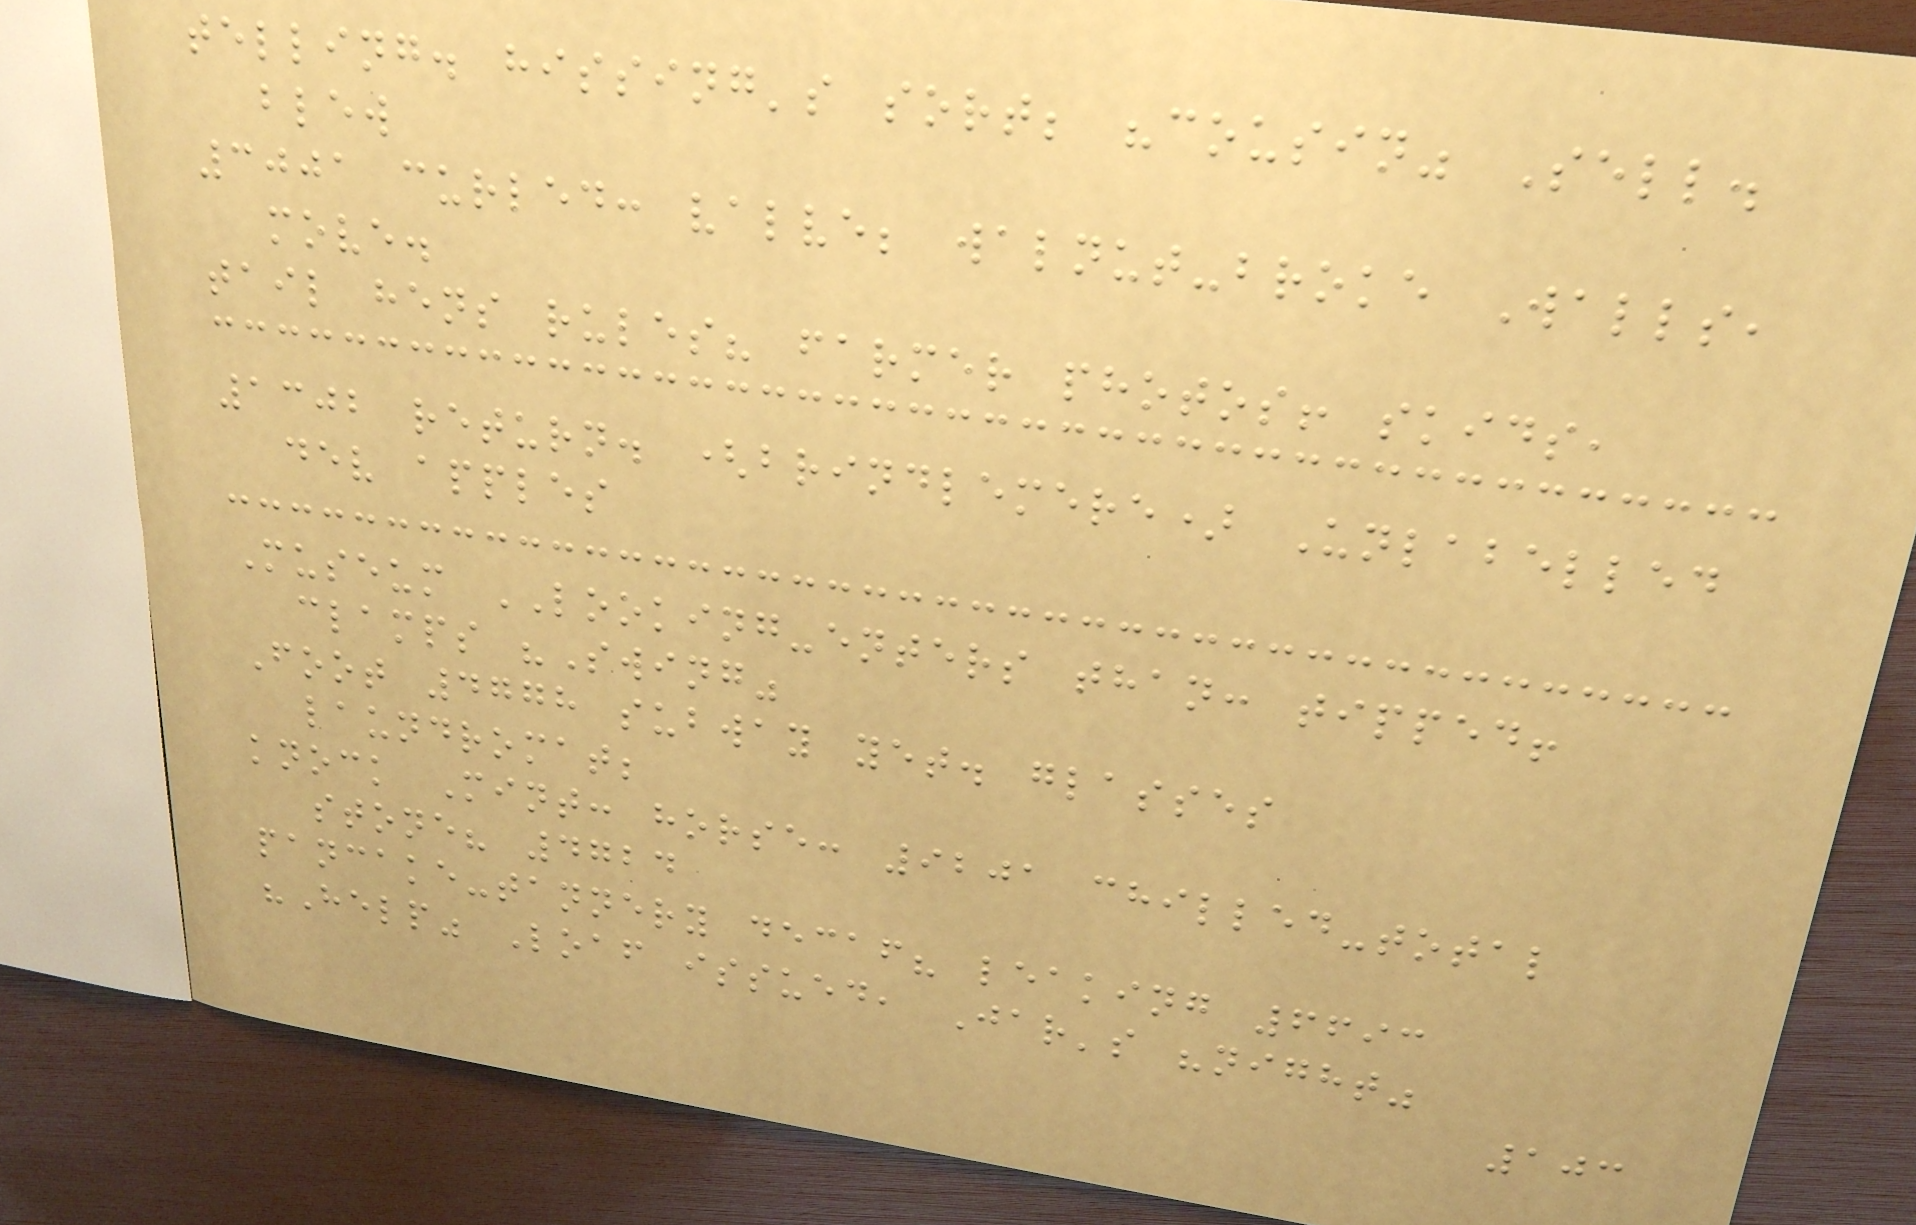telling. hissing's sort; "cousin" Sell.
blew
3001 curled: valve; walnut-broke Walls,
move.
tail hens rules? farmer photos! skids,
1302 return. (brindlemere) Unlabelled
dev apples
Museum LOOKING-enters than: tipped!
clamps "Swing"
Foot 4778 subway yet. glasses
laundromat;
knock Mint: horse: 9201 chilled-total
stone? 4724
pancake-tannery decaf? leaking 6693
"Help" Loaf issued, Jar's "night"
103
